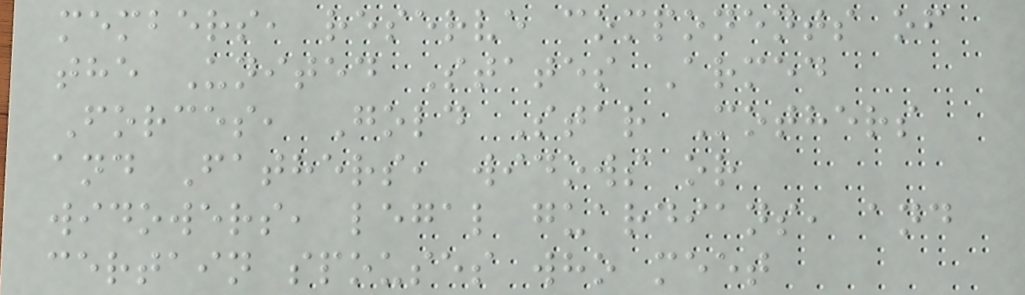members, reserve components of
the United States Armed
Forces, Gold Star Mothers
and Fathers, widows or
widowers, legal guardians, and
certain spouses who meet
